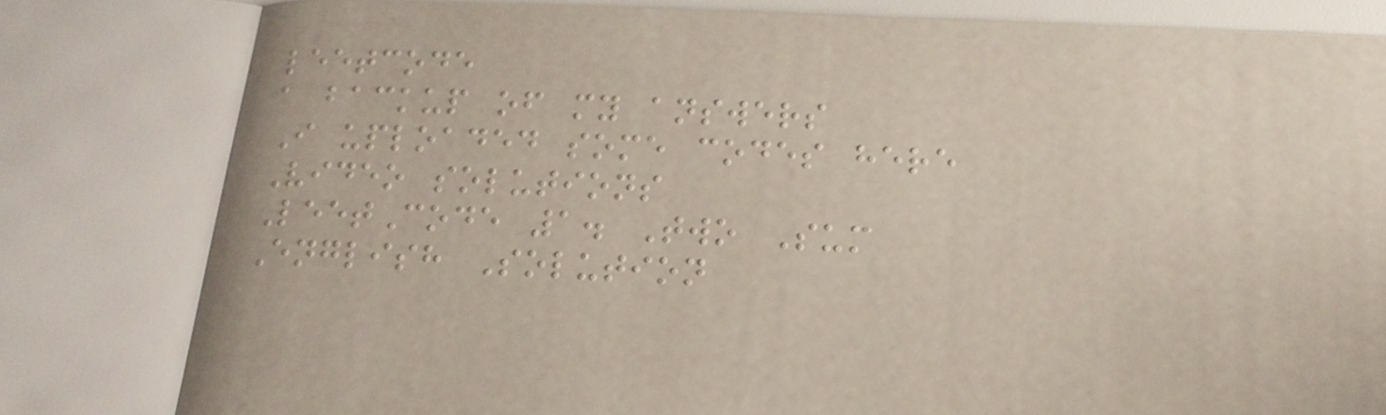leetcode
a backup of my answers
I uploaded some codes here
Video solutions
LeetCode 1. Two Sum
English Solution
